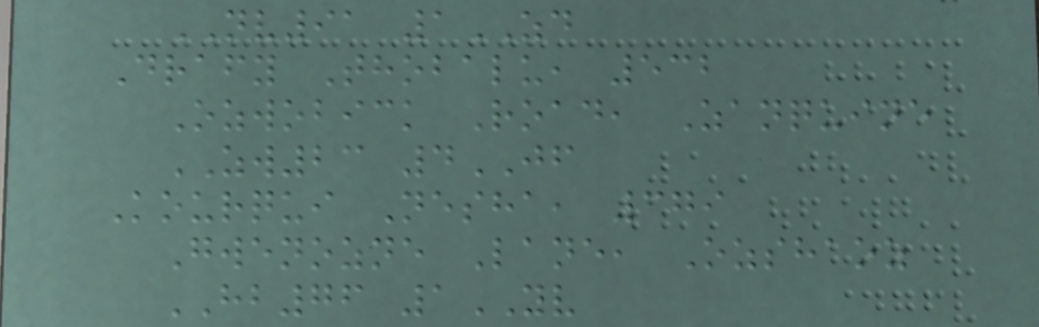NV91 1ZD
Drafy Thobalu, 532
Ozwobick Road, Zanquine
ZW23 4JF
Kourqui Nesha, 379
Gwenozne Lane, Ozshaoz
HB76 1YV
